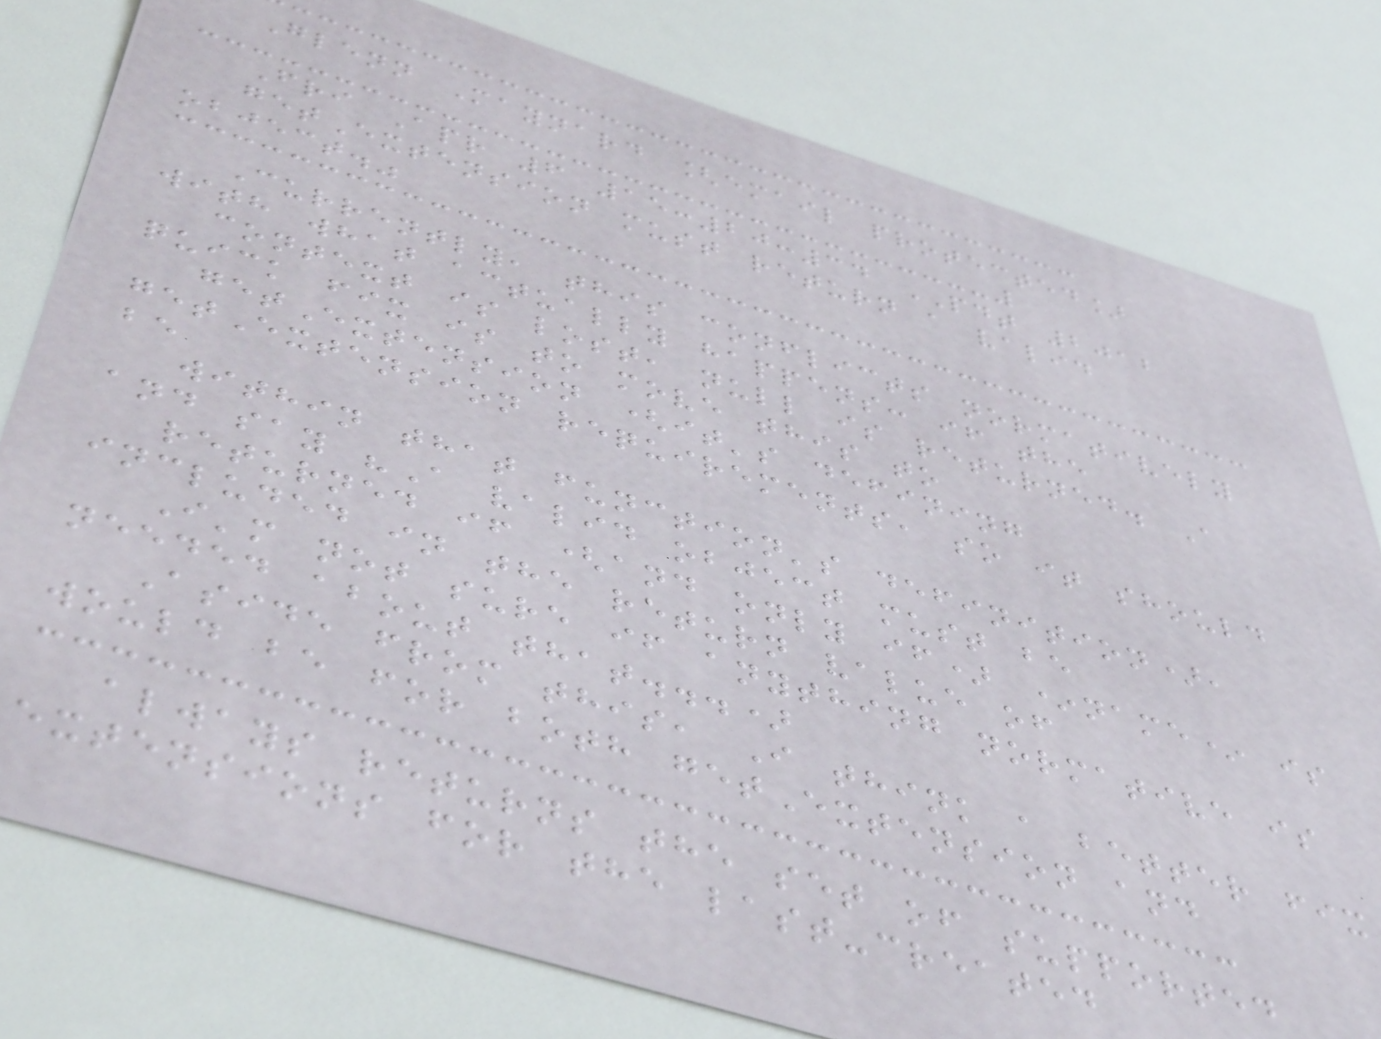Glenn Maynard [email protected]
Fri Apr 6 15:20:34 PDT 2012
getExtension must return a valid
object."
Currently, this conflicts normatively
with what actually happens: if the
context is lost, null is returned. A
quick fix is to move this to
getExtension (it's defining
getExtension requirements, so it should
be
within that function's definition),
and say "A valid object must be
returned if (and only if) *name* is
included in the return value of
I'm not sure if anything normative is
needed about that...)
Aside from this, I think a better fix
would be for both getExtension and
always returns the set of supported
extensions for the last-created
